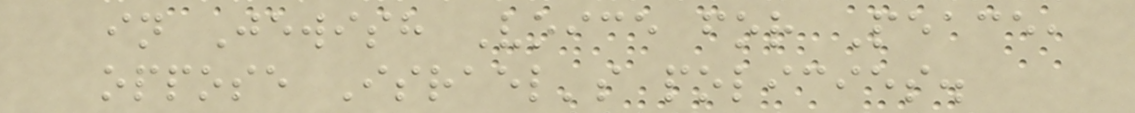in Jewish Voice for Peace,
oppose Israel's policies.
